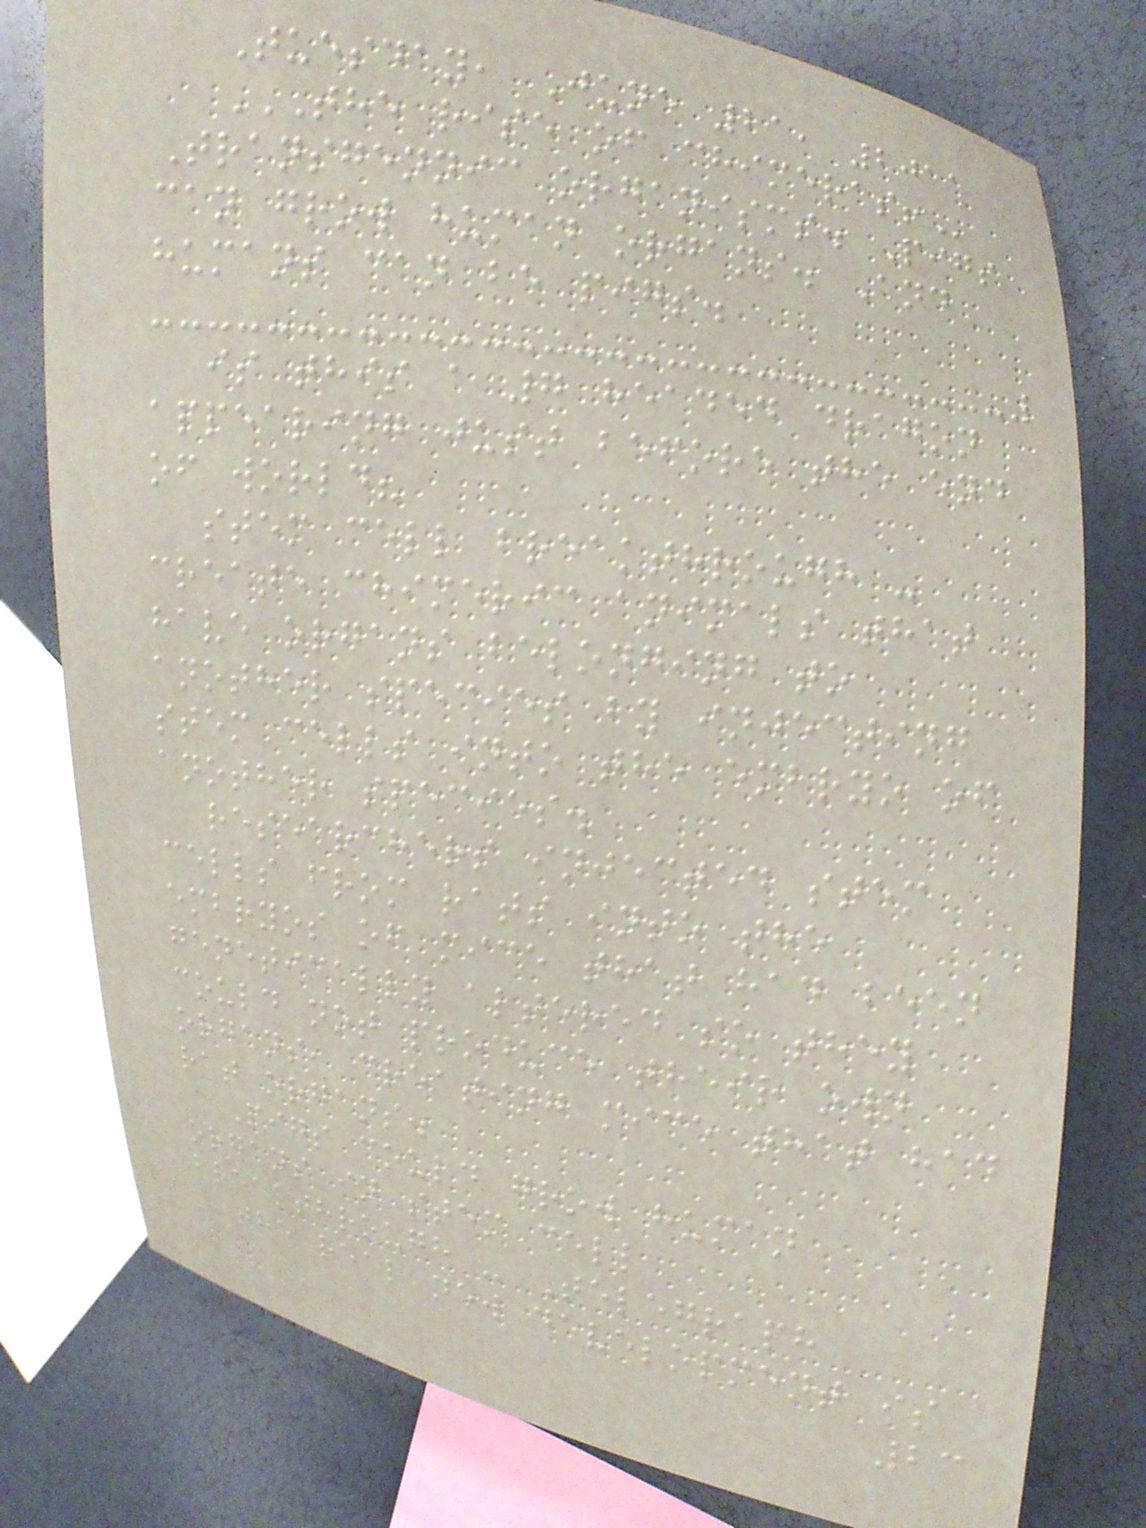Tuesday, June 21, 2011
THE RISE OF CHIMERAS!
Transgennic organisms. Pigs
can grow human organs. And
humans can be pigs.
is this a 7 headed dragon
appearing just before the end
of world?
stem cell breakthrough -
create chimeric animals that
have organs belonging to
another species by injecting
stem cells into the embryo of
another species.
researchers injected stem
cells from rats into the
embryos of mice that had been
genetically altered so they
could not produce their own
organs, creating mice that had
rat organs.
Pigs could grow human
organs in stem cell
breakthrough - Telegraph
the real new development is
23
